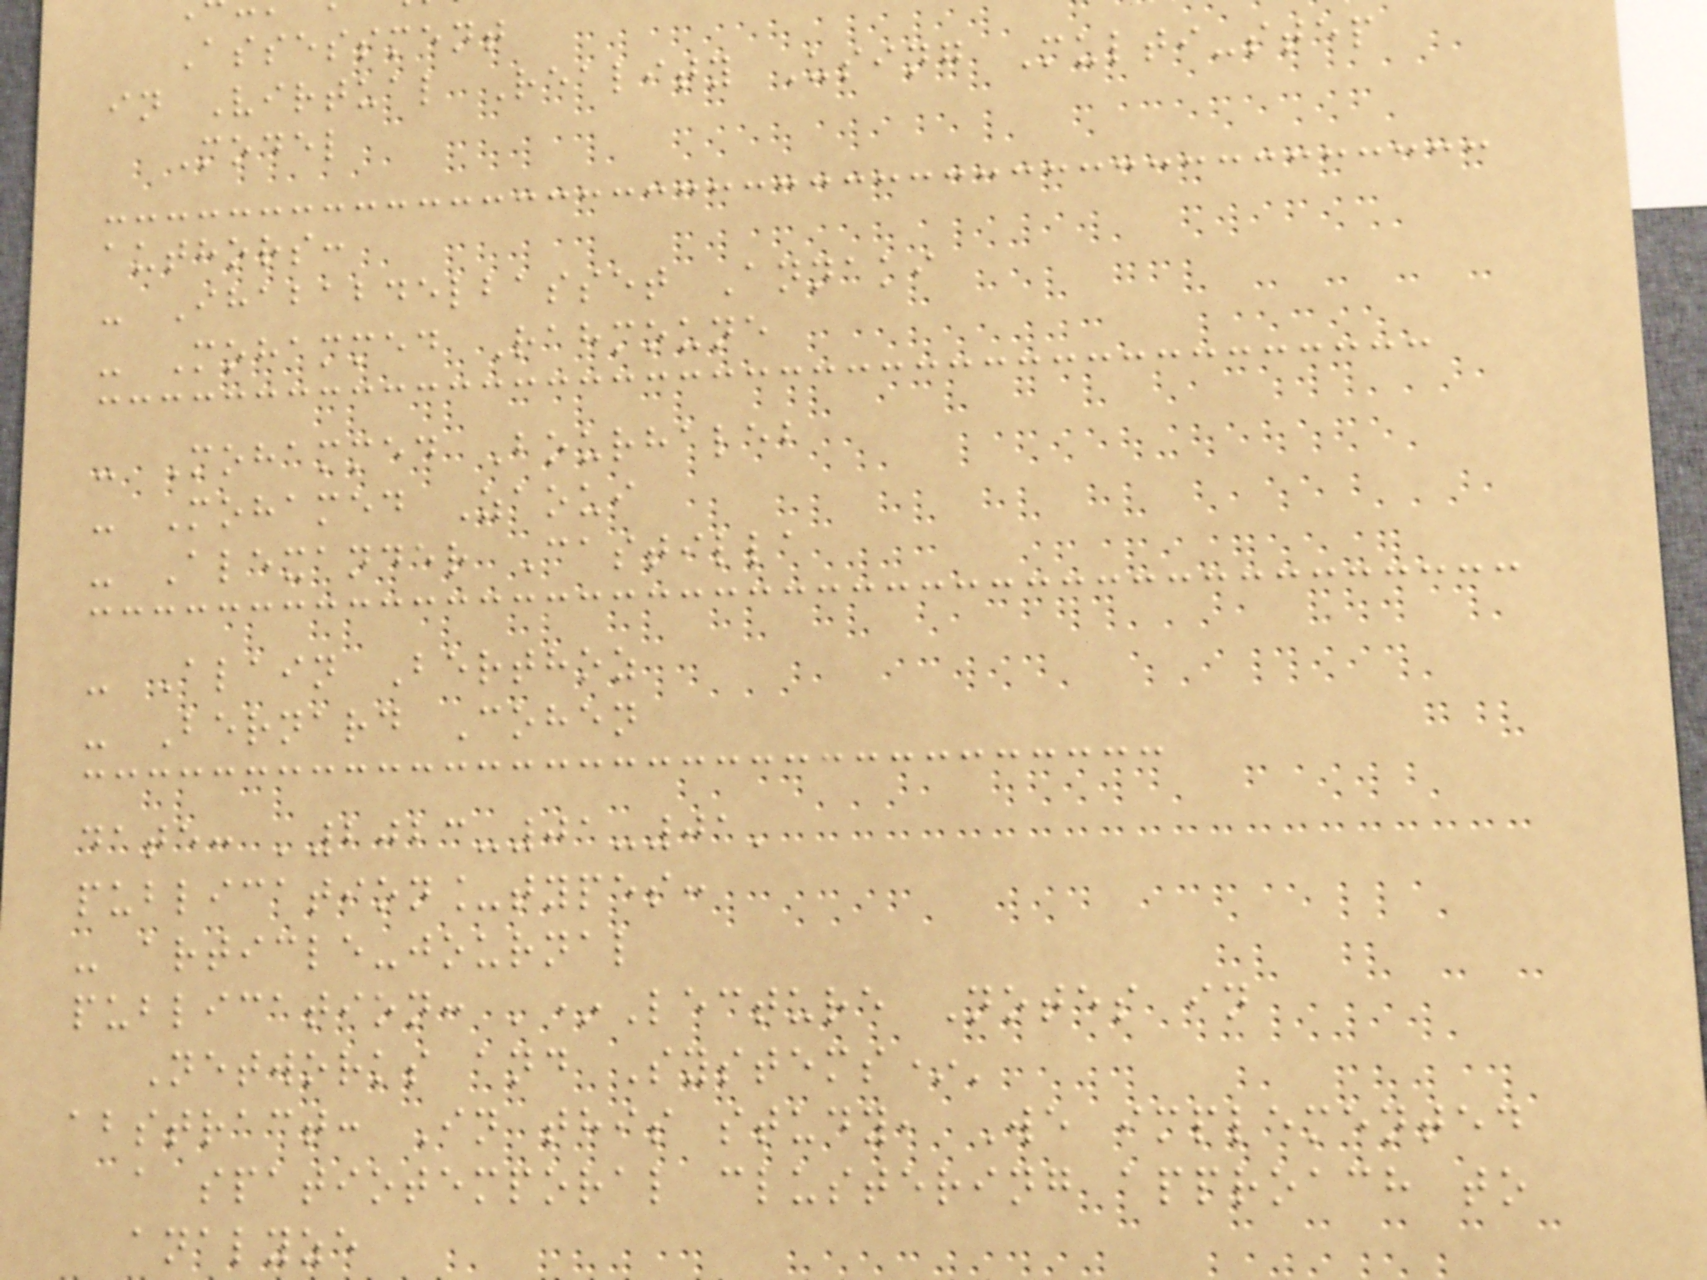Assessment
in Virtual Reality Using Multi-step
Model
authors:
- Ihababdelbasset Annaki
- Mohammed Rahmoune
- Mohammed Bourhaleb
- Mohamed Zaoui
- Alexander Castilla
- Alain Berthoz
- Bernard Cohen
date: '2023-01-01'
publication_types:
- article-journal
publication: '*Lecture Notes in
Networks and Systems*'
abstract: In this study, We implemented
a spatiotemporal clustering approach to
analyze
